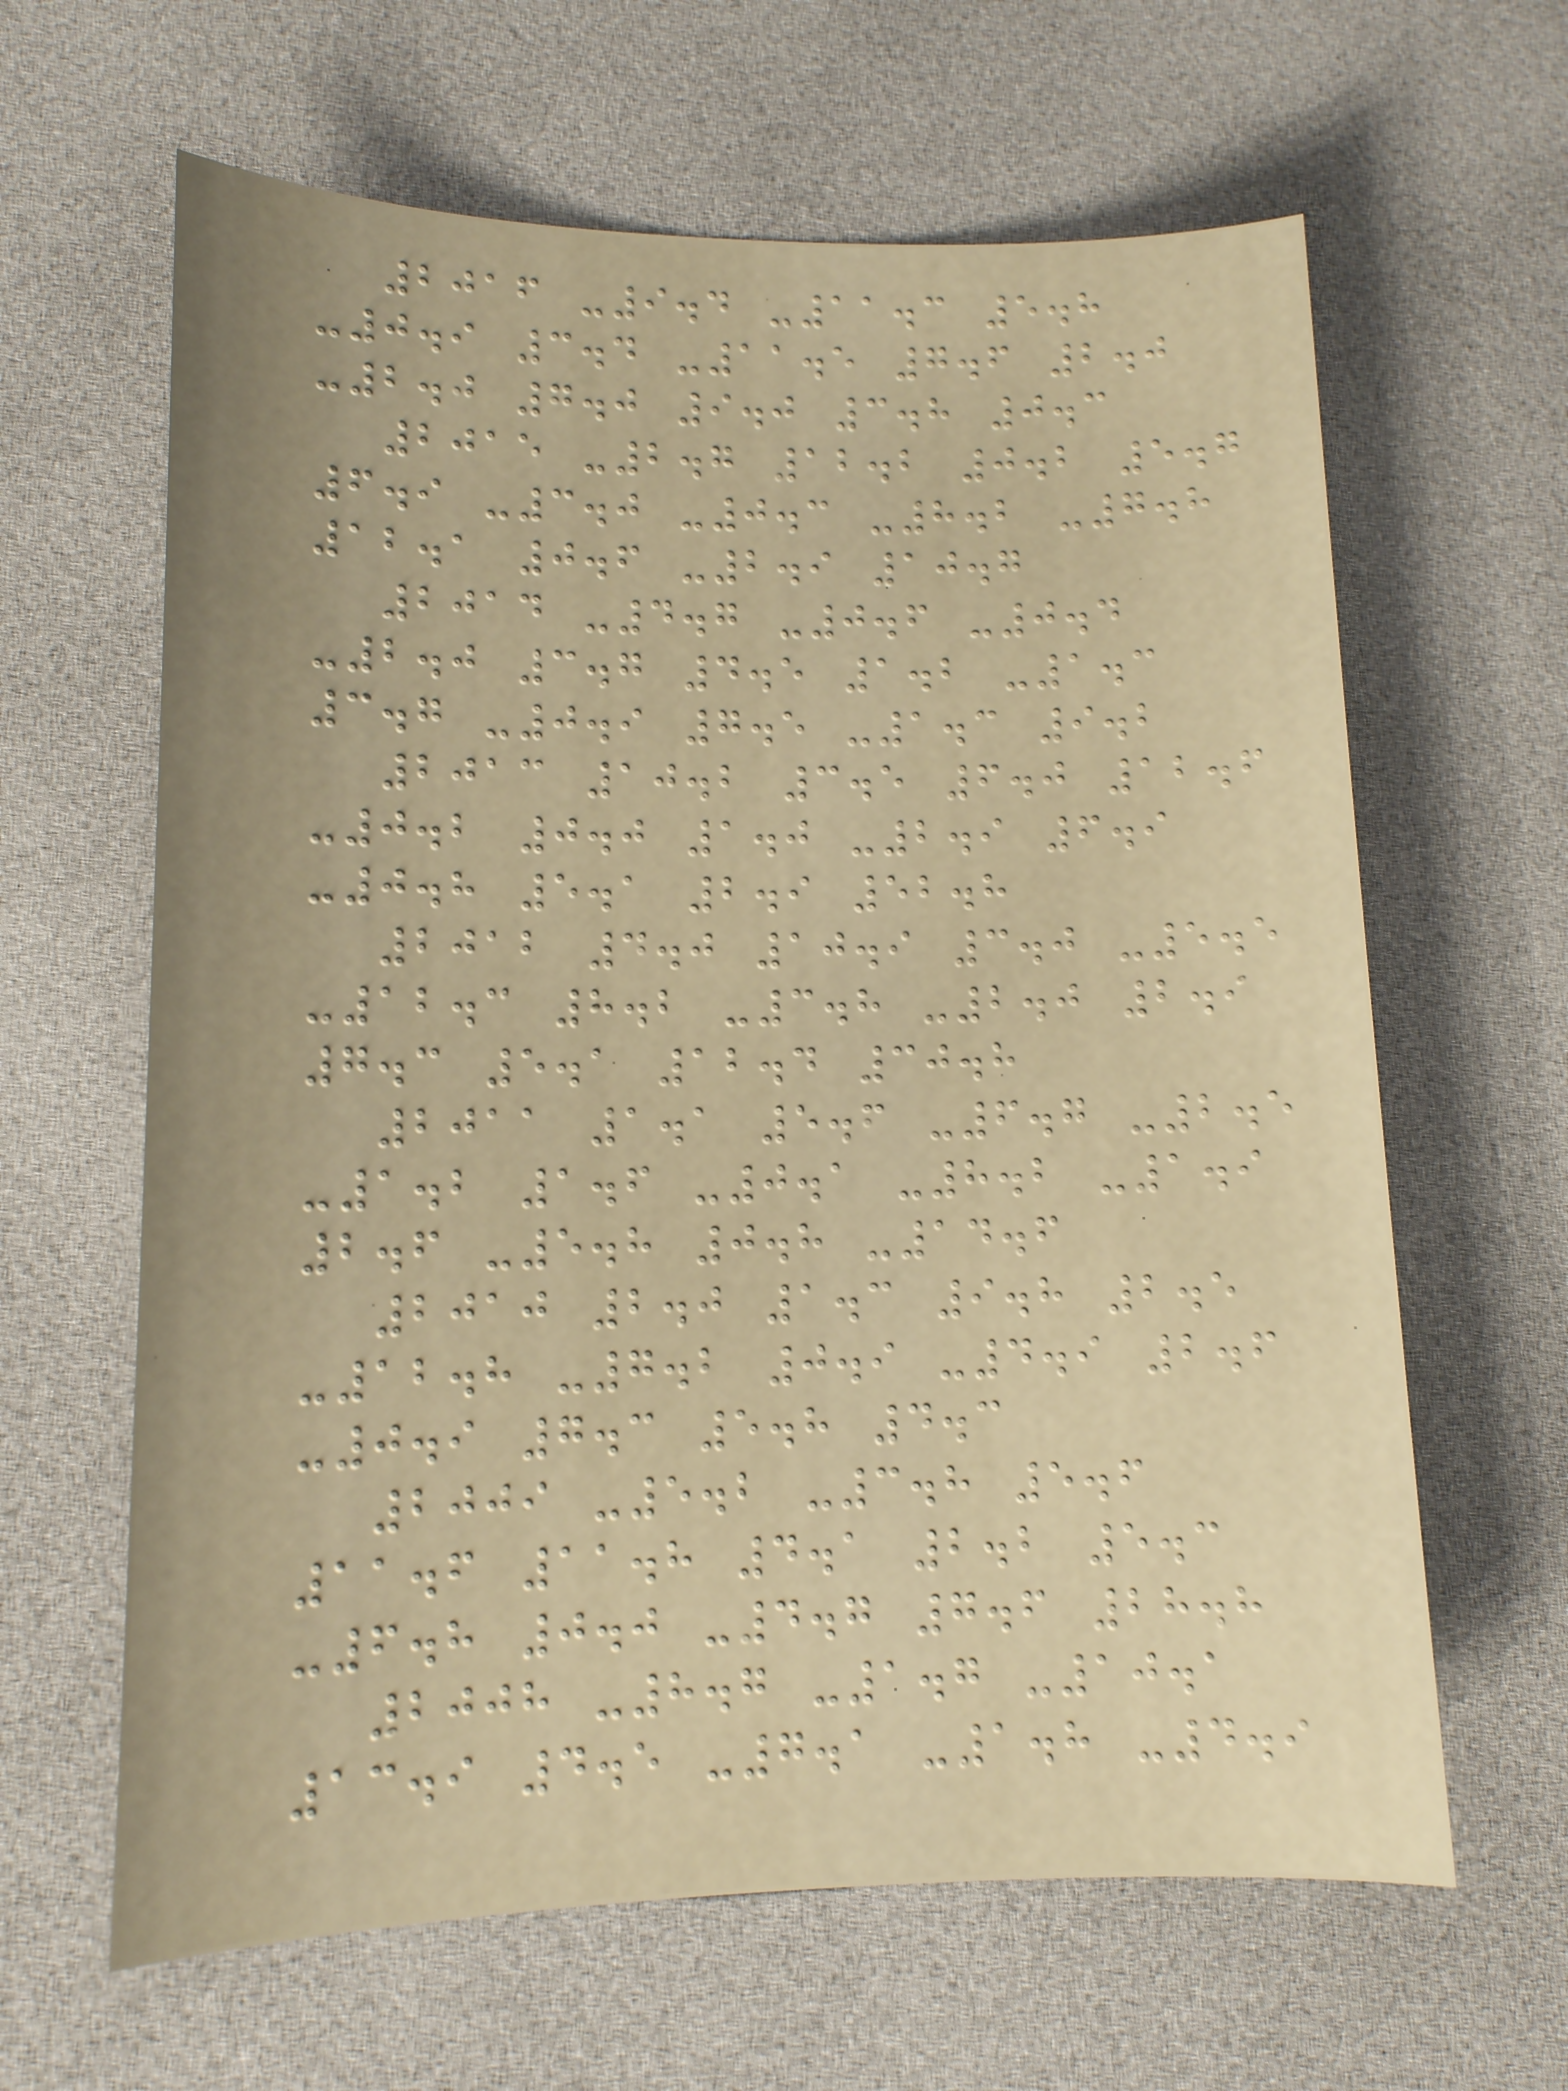2016 -9.4 -11.3 5.8
-0.9 3.4 -11.5 7.6 2.0
-2.0 7.0 9.0 3.8 0.3
2015 -2.7 12.2 0.2 5.7
6.9 -3.0 -0.3 -8.2 -7.8
12.1 0.6 -2.9 10.7
2014 -4.7 -0.6 -0.4
-2.0 3.7 4.5 1.2 -1.3
3.7 -0.9 7.5 -1.3 9.2
2013 10.2 3.5 6.0 12.6
-0.2 0.0 1.0 -2.9 6.9
-0.8 5.1 2.9 52.8
2012 4.0 10.9 3.0 -5.5
-12.3 8.2 -3.8 -2.0 2.9
7.3 5.1 12.4 30.8
2011 1.1 5.6 -6.7 -2.5
-1.2 1.6 -0.1 -8.2 -1.9
2.6 -5.8 0.8 -14.6
2010 2.0 1.3 9.8 2.5
-12.8 -7.2 0.9 -4.9 2.6
-0.9 7.3 5.8 4.3
2009 -5.2 -3.8 5.6
11.6 11.8 4.1 2.2 5.3
-6.8 0.0 -4.7 7.6 28.8
2008 -8.7 -1.7 -10.1
13.9 4.5 -7.1 -1.8 -4.9
